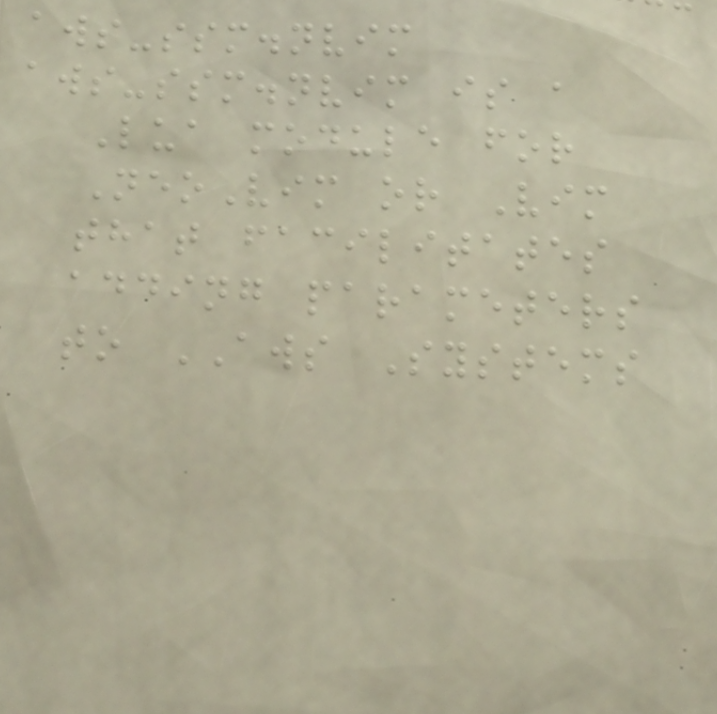aws-ssm.nvim
aws-ssm.nvim is a
Lua module for
NeoVim or Vim
that facilitates
adding parameters
to AWS Systems
